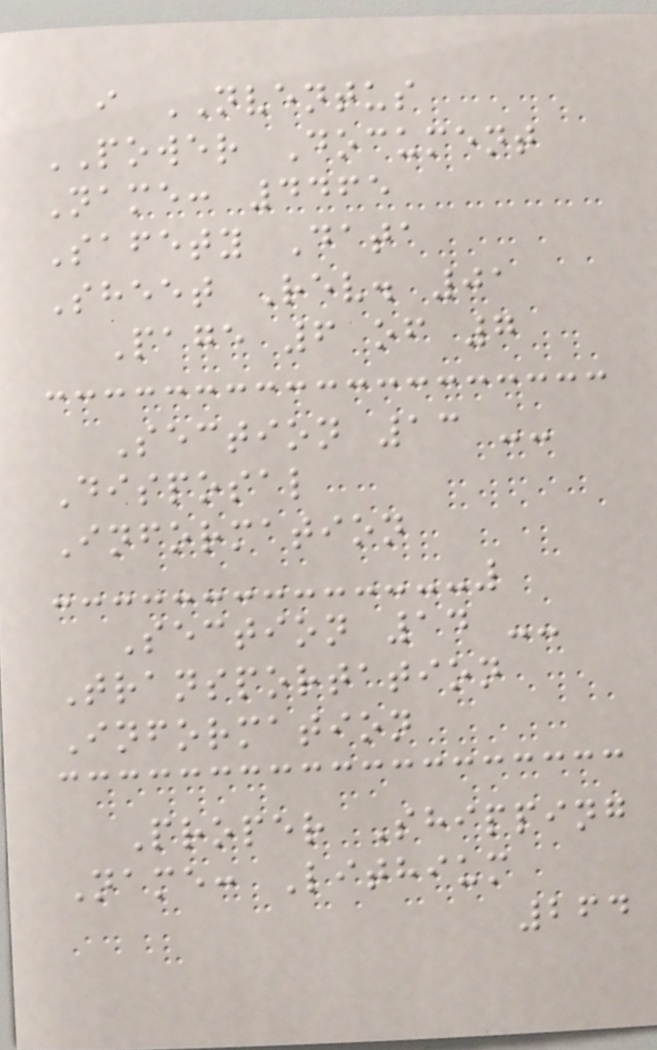i NVENTUS
POWER Document
Name: 4465
Safety Data
Sheet Rev. 01
Page 6 of 7
Section 13 --
Disposal
Information
Section 14 --
Transportation
Information
Proper Shipping
Name: Lithium
264
